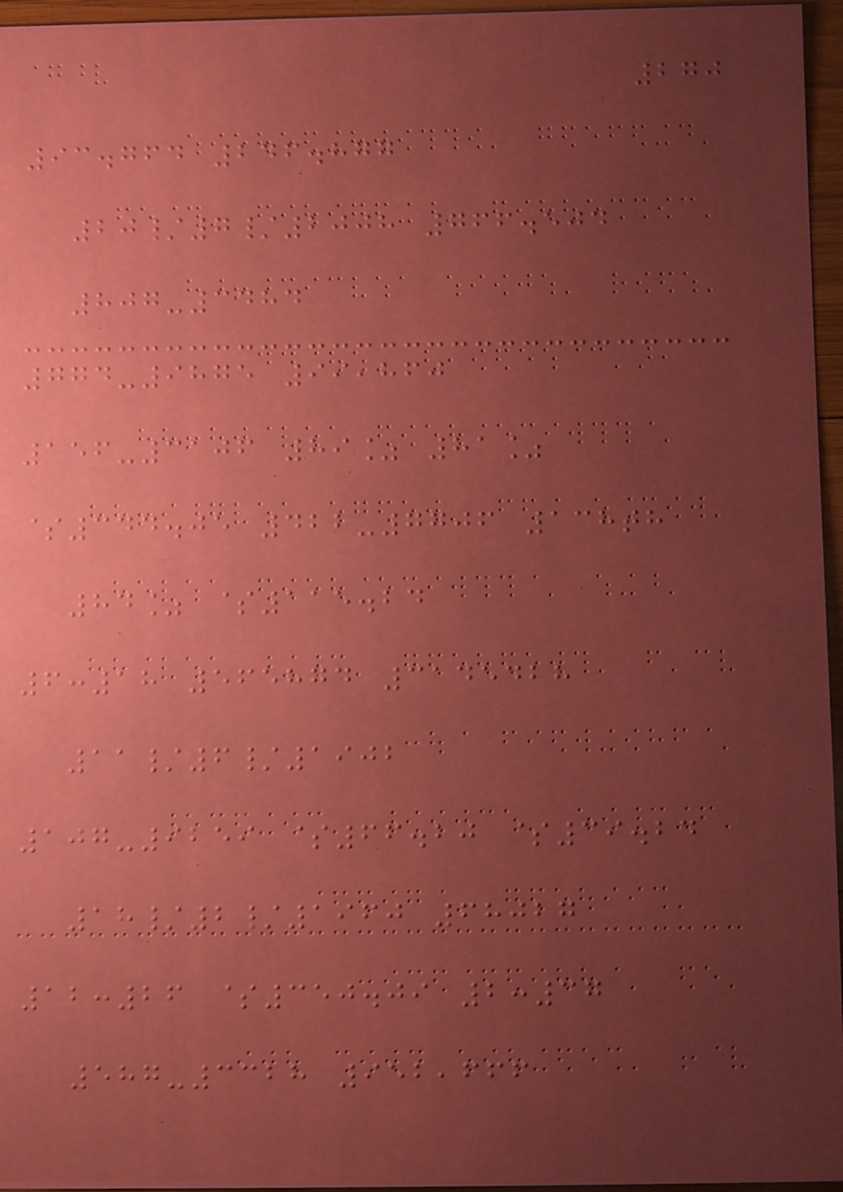270
93.764 246.877
20/7/2008 766.504
807-3484
774-9875 99,860
156-3106 89% 81%
$344.05 422-7706 138th
84% $115.24
6:18 565874 3145428
11/6/1902
107-9259 $66.20 $39.24
18/2/1960 68027
12:26 $350.09 2:37
587-3328 952,666
